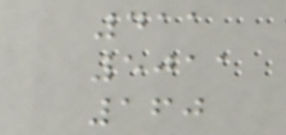411
5011
160
